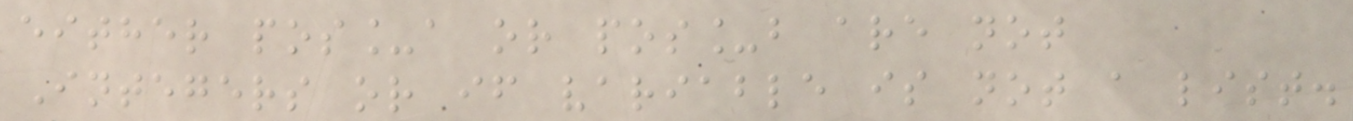either pos_a or pos_b are not
Integers or if variable is not a list.
